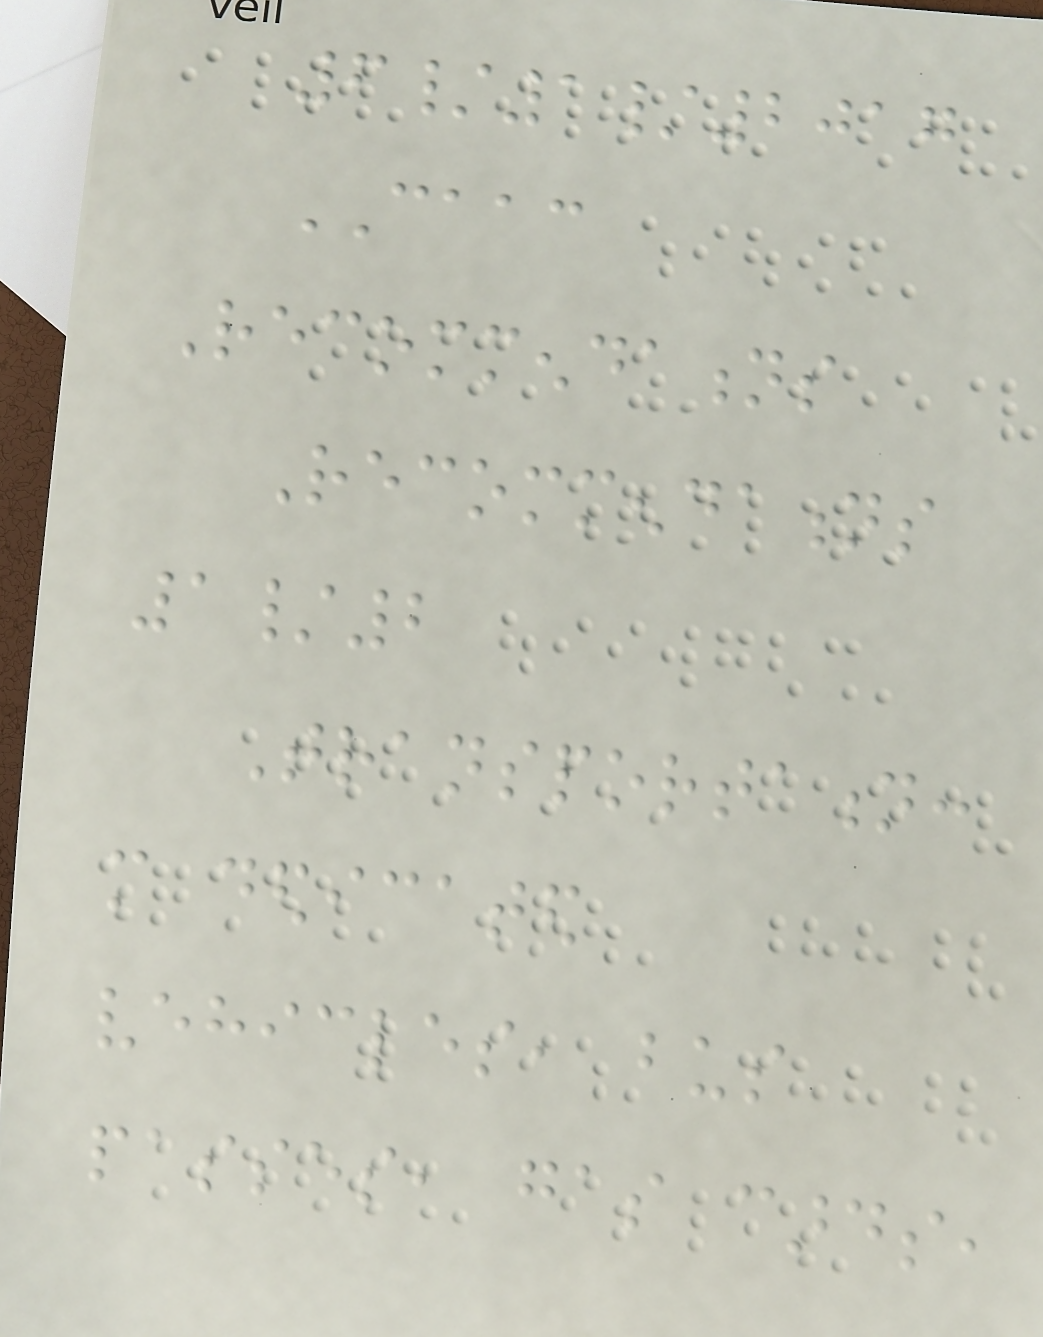6/1/2017
CAAC
Recommendations
Recommendations
1/2
Transportation:
more dedicated
vehicles, bus
passes, gas cards,
